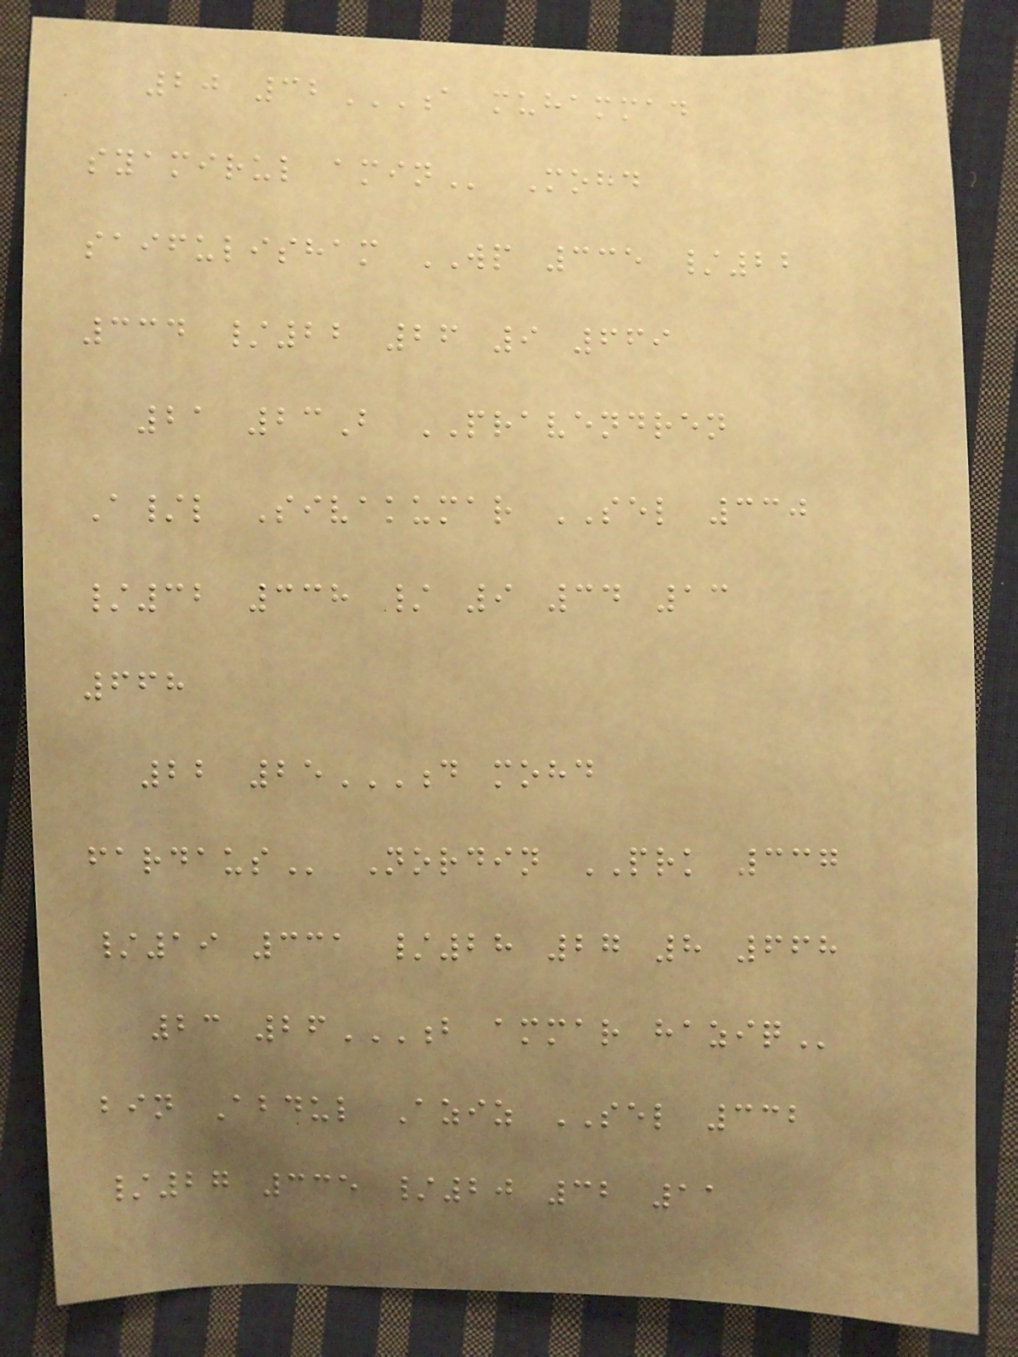20 32A MUHAMMAD
SYAMIRUL AMIN Mohd
saifulisham WP 335 /22
334 /22 26 9 669
21 23B PRAVENDREN
A/l Sivakumar SEL 330
/32 338 / 9 34 13
668
22 25D MOHD
FARDAUS Nordin PRK 337
/19 331 /28 27 8 668
23 26B AMMAR HAZIQ
bin Abdul Aziz SEL 332
/27 335 /20 32 11
